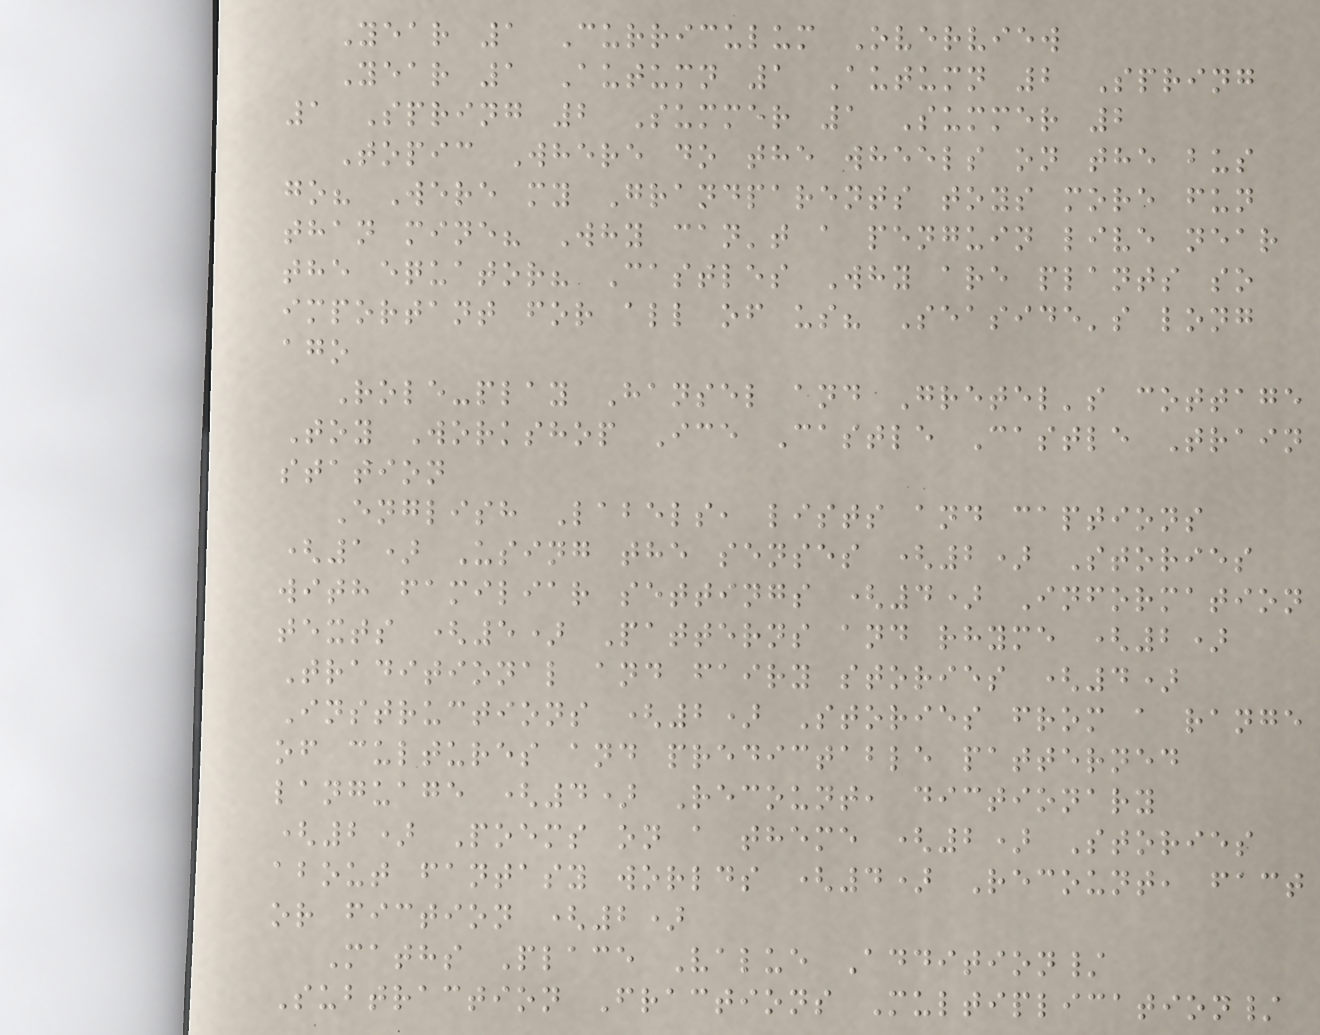Year 1 Curriculum Overview
Year 1 Autumn 1 Autumn 2 Spring
1 Spring 2 Summer 1 Summer 2
Topic Where do the wheels on the bus
go? Were my Grandparents toys more fun
than mine? Why can't a penguin live near
the equator? Castles Why are plants so
important for all of us? Seaside's long
ago
Role-play Hansel and Gretel's cottage
Toy Workshop Ice Castle Castle Train
station
English Labels, lists and captions
(1) Using the senses (2) Stories
with familiar settings (4) Information
texts (5) Patterns and rhyme (2)
Traditional and fairy stories (4)
Instructions (2) Stories from a range
of cultures and predictable patterned
language (4) Recount, dictionary
(2) Poems on a theme (2) Stories
about fantasy worlds (4) Recount, fact
or fiction (2)
Maths Place Value Addition/
Subtraction Fractions Multiplication/
